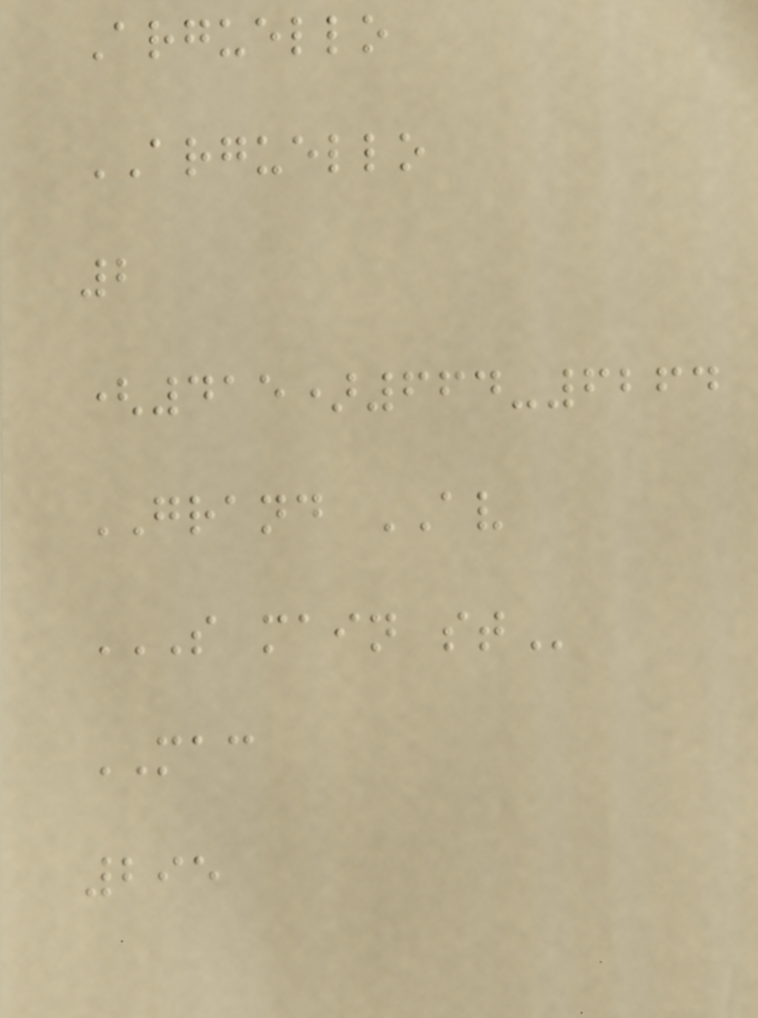Arguello
ARGUELLO
2
(415)664-6264
GRAND AV
S MAIN ST
MAC
295
